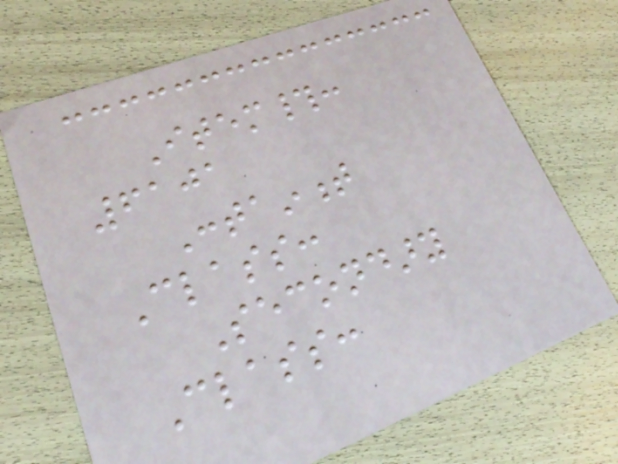Item#:
6101
Containment
Class:
Secondary
Class:
